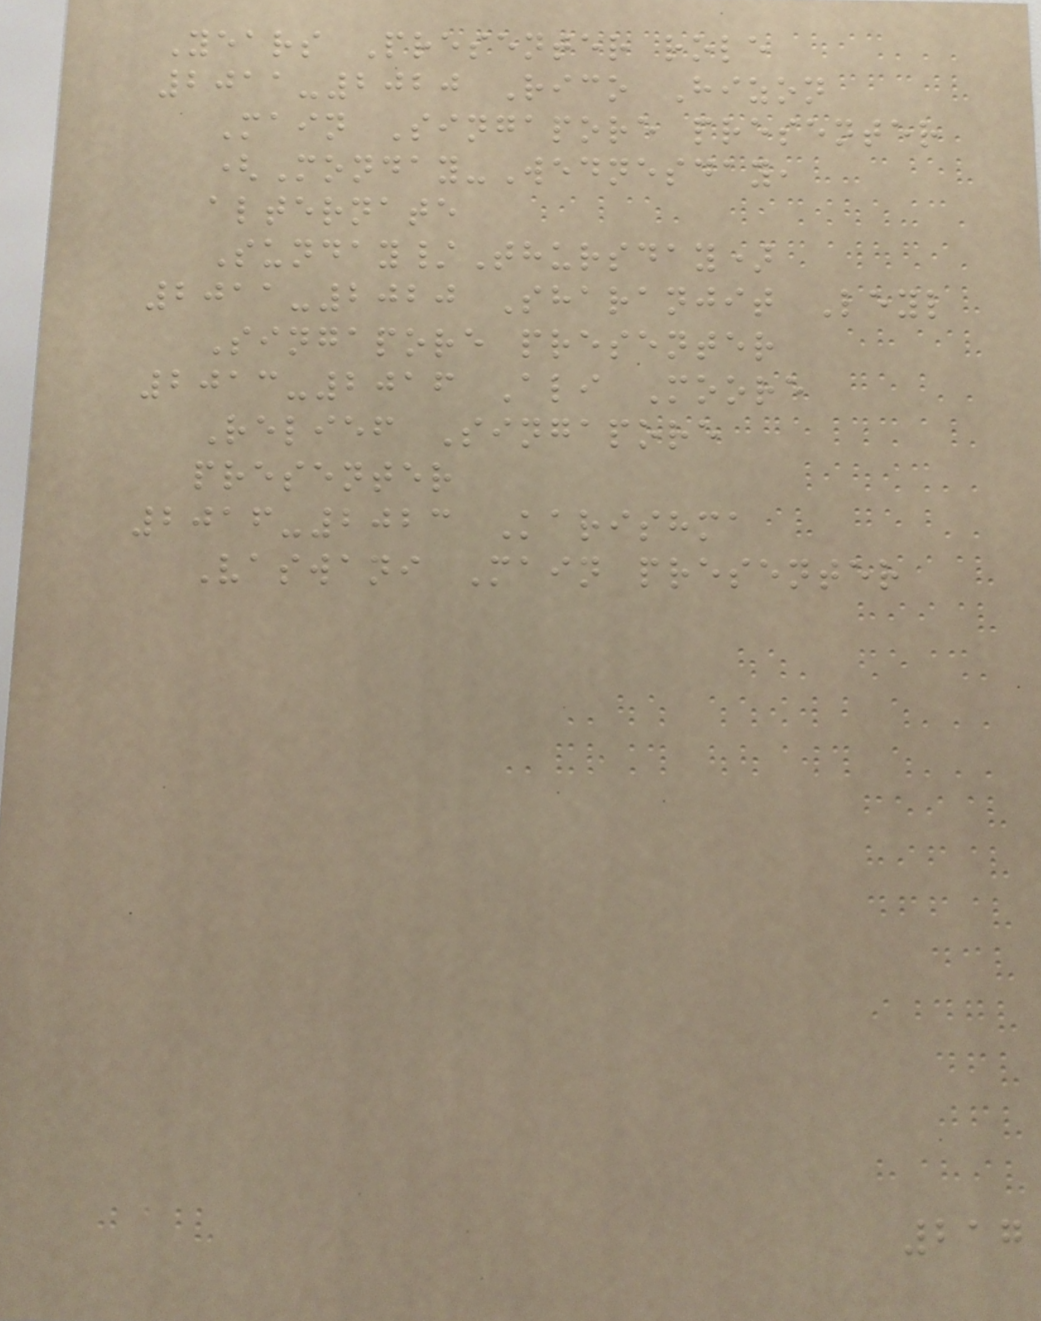Years Presenter role
2011-2020 Rico Hizon
Main Singapore presenter
(Monday-Wednesday,
alternate
Sunday/Thursday)
2011-2020 Sharanjit Leyl
Singapore presenter
2013-2016 Ali Moore
Relief Singapore
presenter
2016-2023 Karishma
Vaswani Main presenter
217
